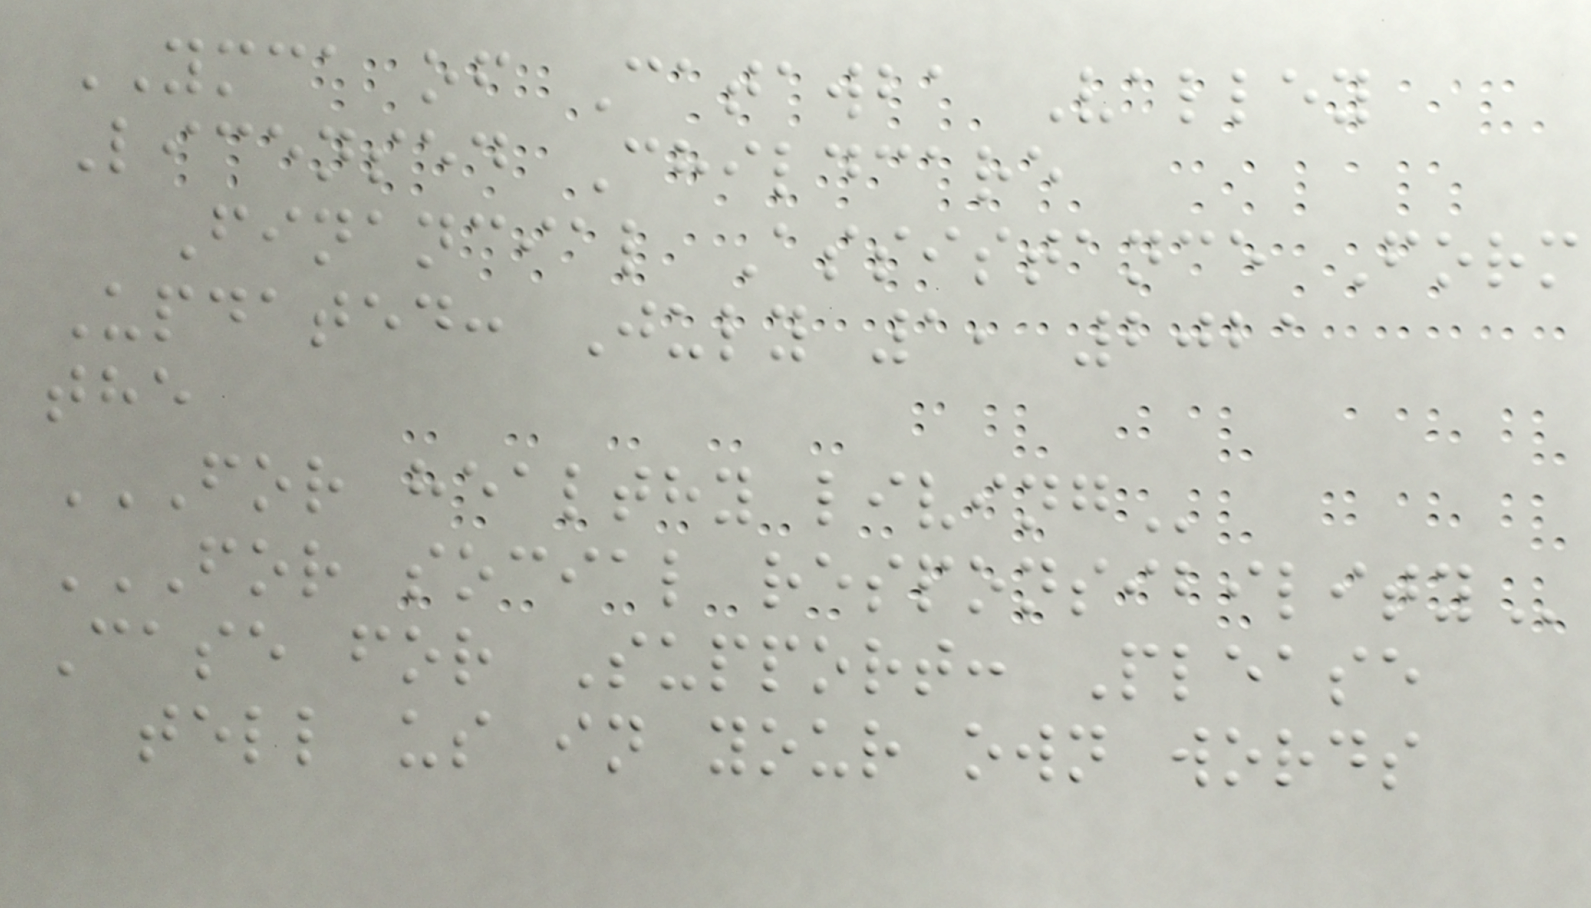YMCA of Catawba Valley
Licensed Childcare
Financial Assistance Form
Updated: July 1, 2021
the
FOR HEALTHY LIVING
FOR SOCIAL RESPONSIBILITY
Case for Support: Please
tell us in your own words
